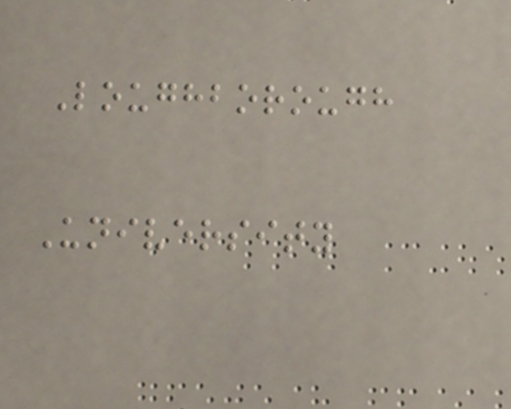Loughborough
University
